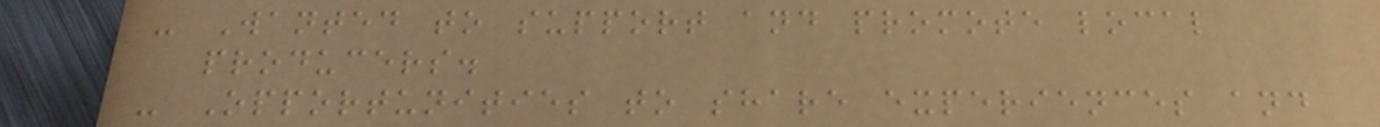- Wanted to support and promote local
producers.
- Opportunities to share experiences and
